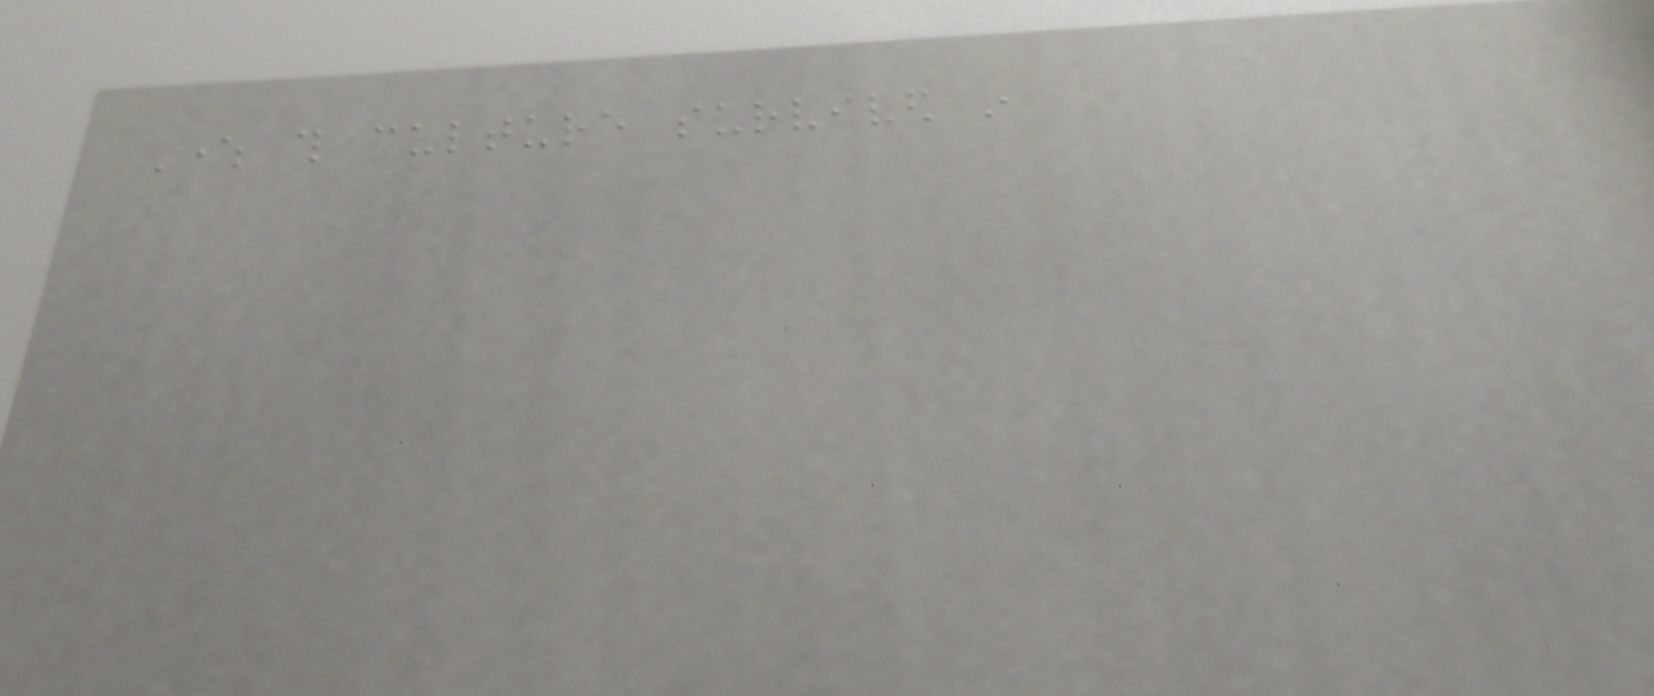Where this culture survived in
